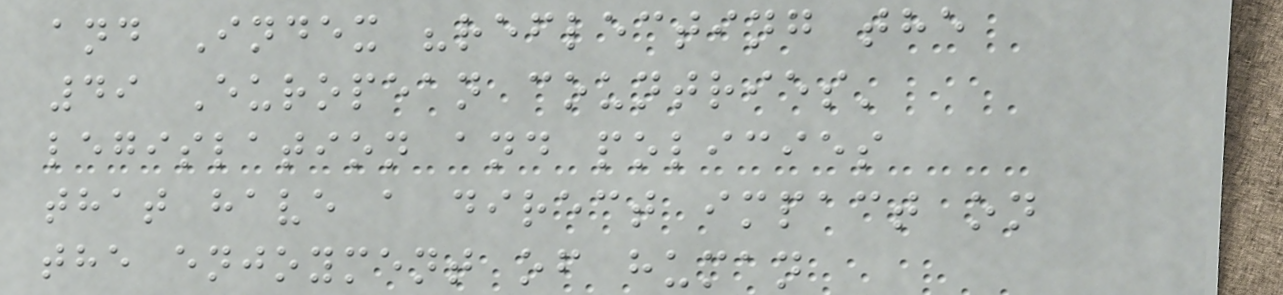and Index "reflecting the
49 European countries'
legislation and policies
that have a direct impact on
the enjoyment of human
